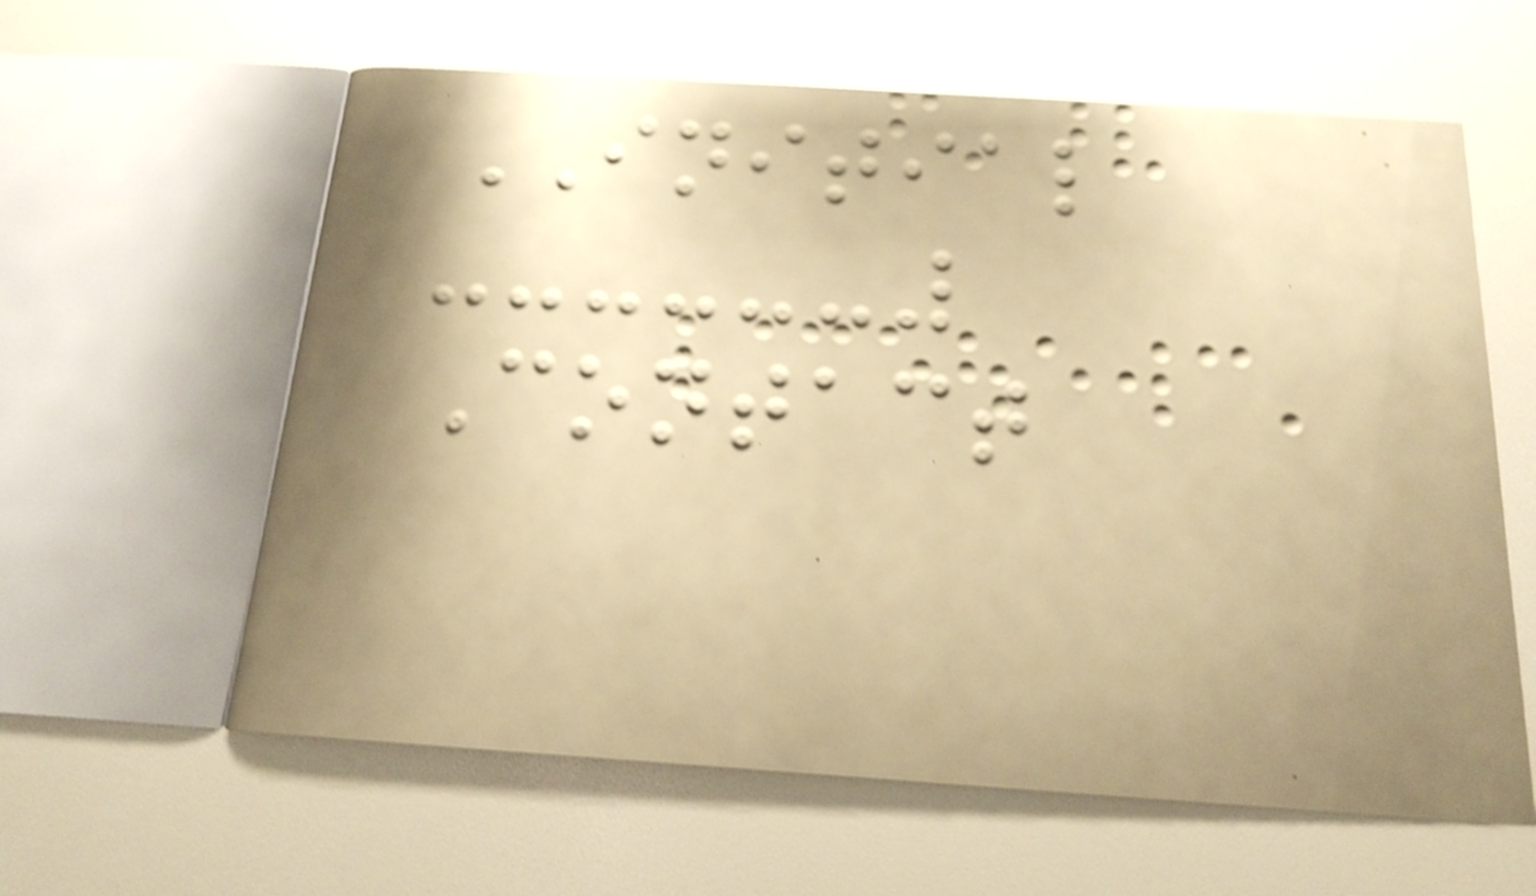INITIAL
Contact
